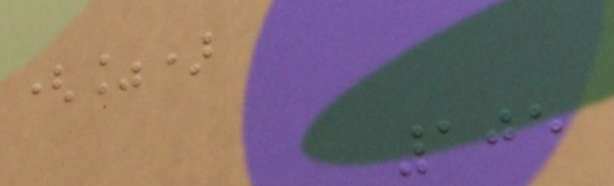(%)
105
